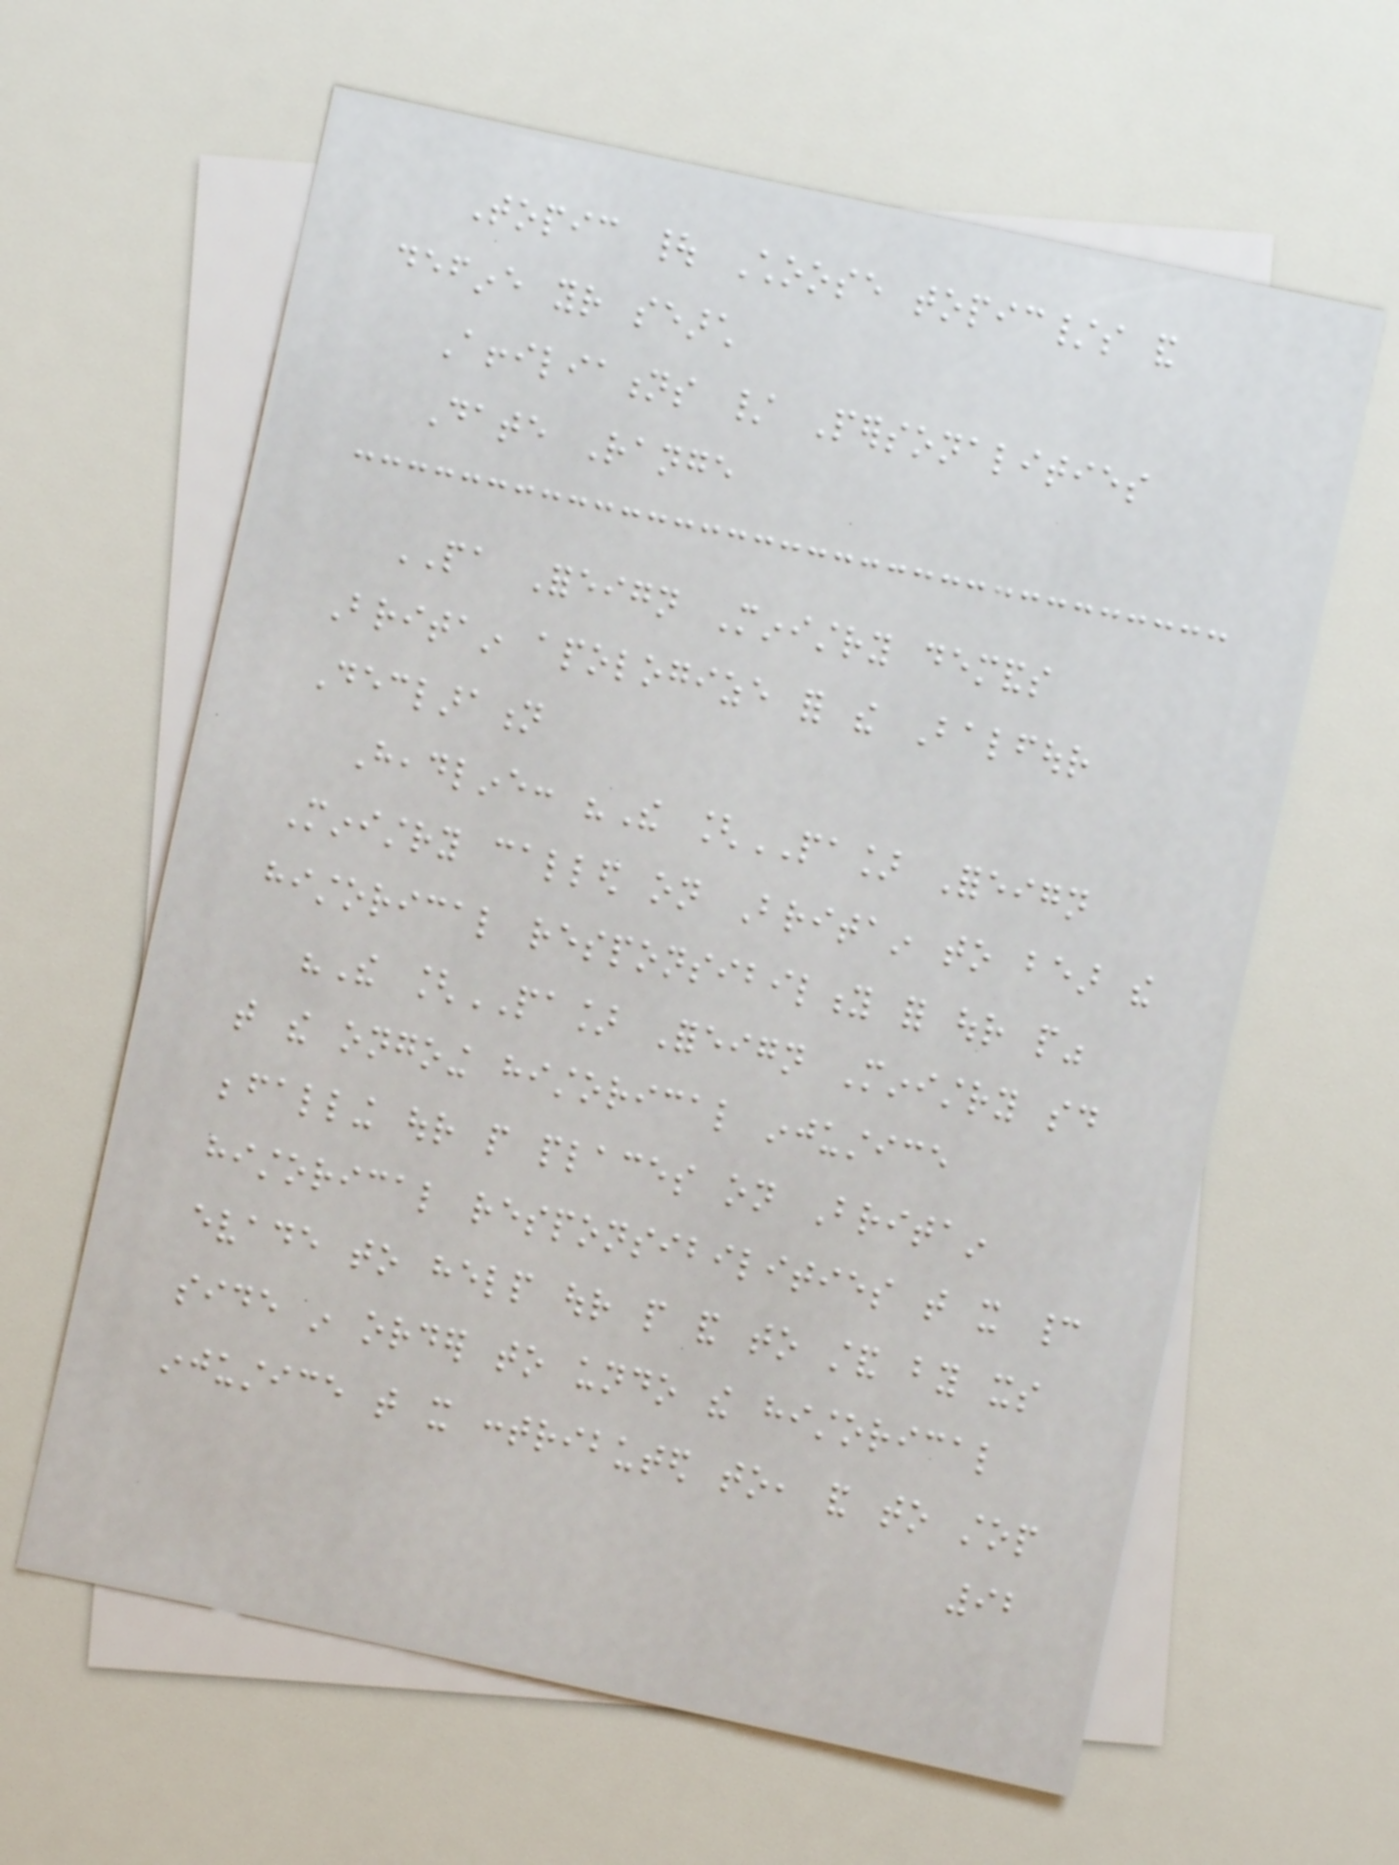Topic | Choose topic/s and
define your search
Affiliations / Personalities
Date Range
PA Foreign Ministry demands
Britain apologize for the Balfour
Declaration
Headline: "The [PA] Foreign
Ministry called on Britain to bear the
historical responsibility for our people"
"The [PA] Foreign Ministry said
that the ongoing historical injustice
befalling our people places on Britain
historical responsibilities that it cannot
evade to help our people and to stand by its
side in order to undo the historical
injustice that it contributed to, and to stop
92
